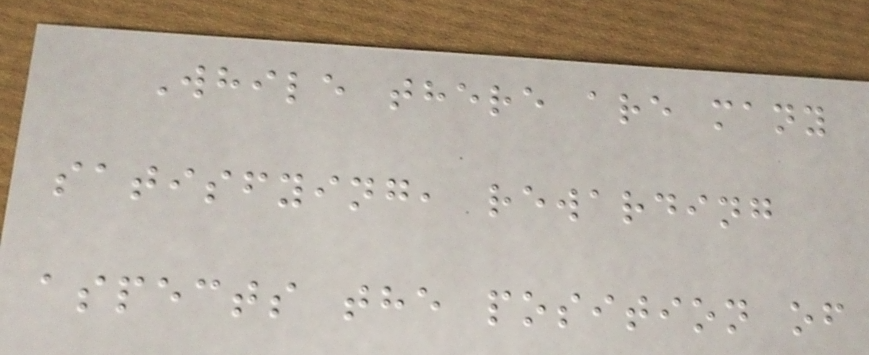While there are many
satisfying, rewarding
aspects the position of
